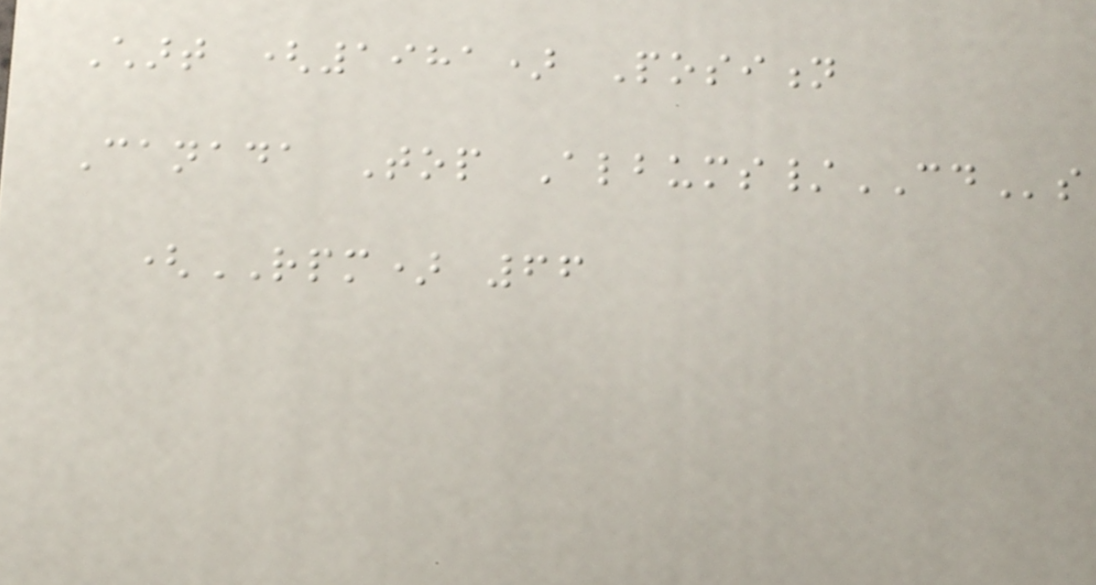Chart (1981) Position
Canada Top Albums/CDs
(RPM) 66
